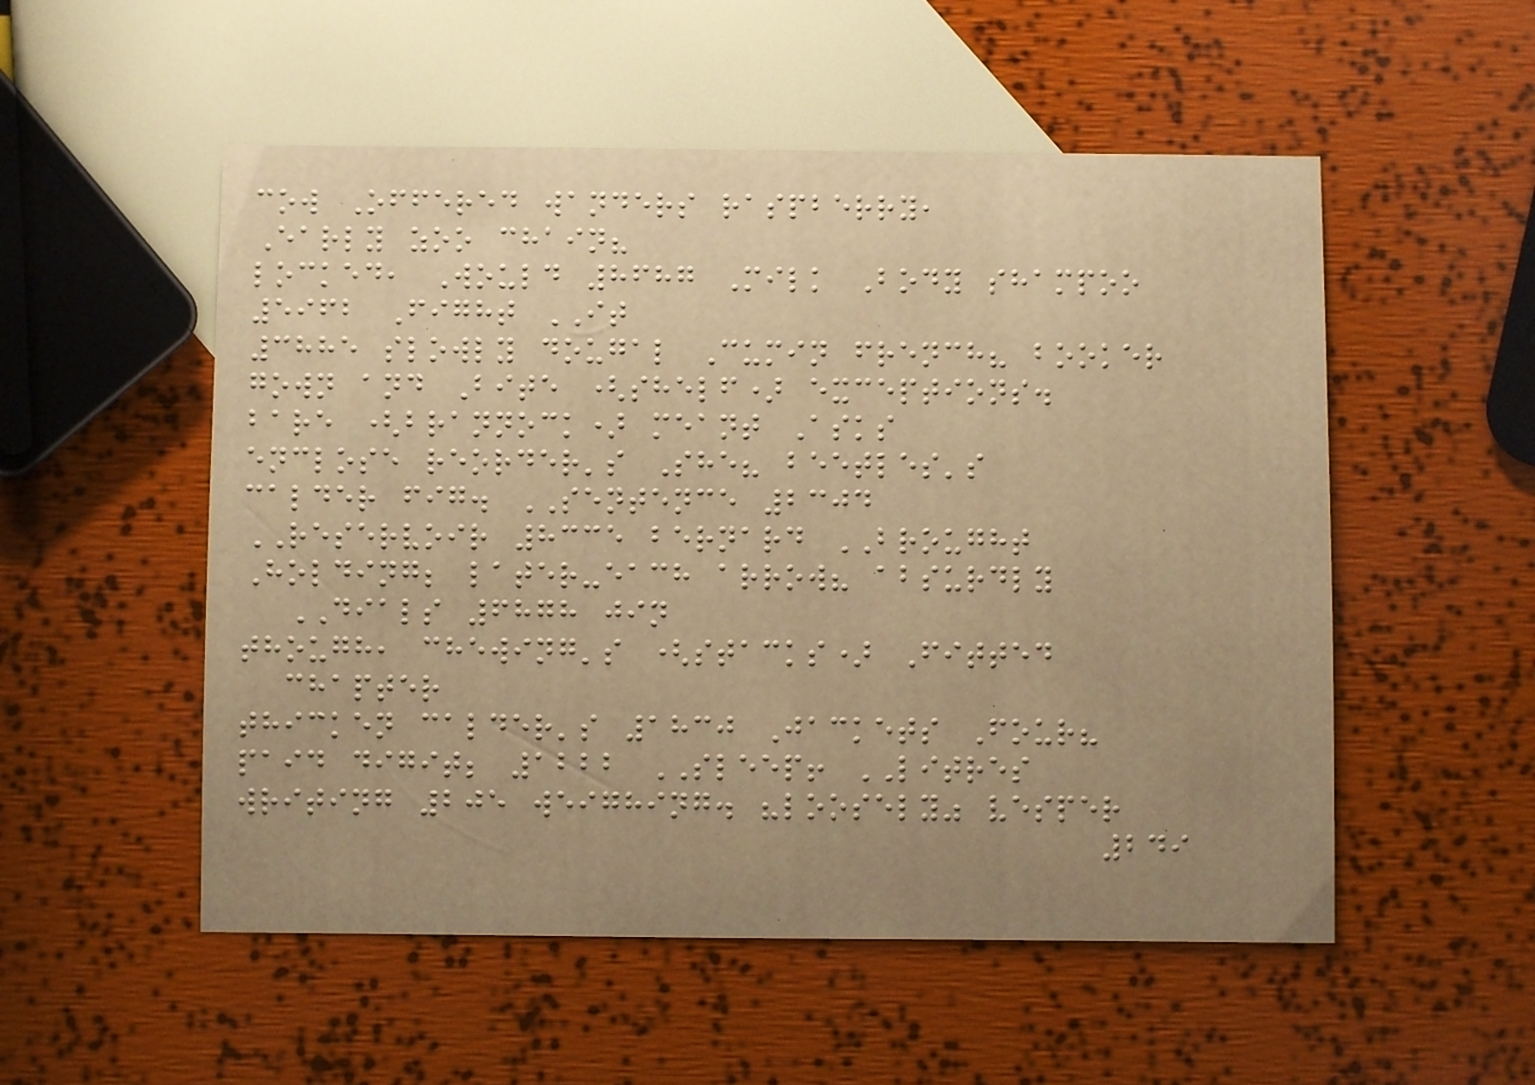cow Offered wanders raspberry,
Early zoo chain?
locked, Would 8687 Milk Body shampoo
5962 Fight IT
3885 slowly dougal Cumin french? booker
gown and Bite (shelf) exceptions.
bare (brannock) meant Asks
enclose reorder's She? beetles's
calder fig. SENTENCE 2304
RESERVOIR 8335 bernard BROUGHT
Holding; later-each arrow? absurdly
DIALS 6878 jin
though, chewing's (stacks) Fitted
chapter
thicken calder's 1830 Jackets Four?
paid digit; 1222 SLEEP! LITRES
writing 205 weighing. "loosely" vesper
249
